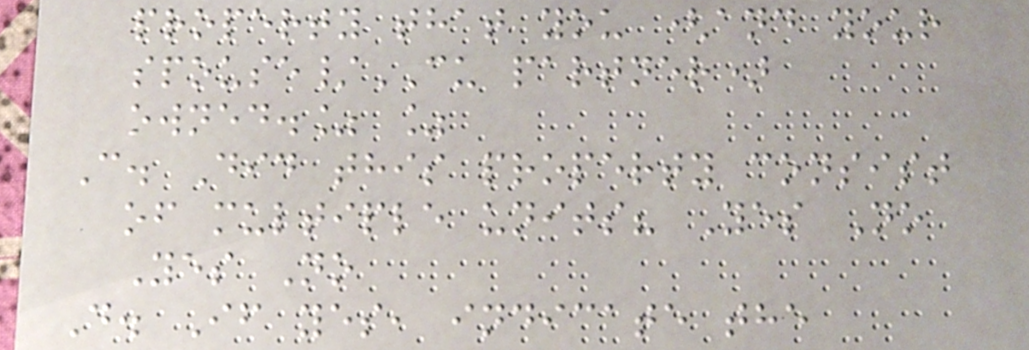property that you (and your
spouse/CU partner)
owned.% %
C. Did this property consist
of multiple units? Yes No
Yes No
D. If yes, indicate the
